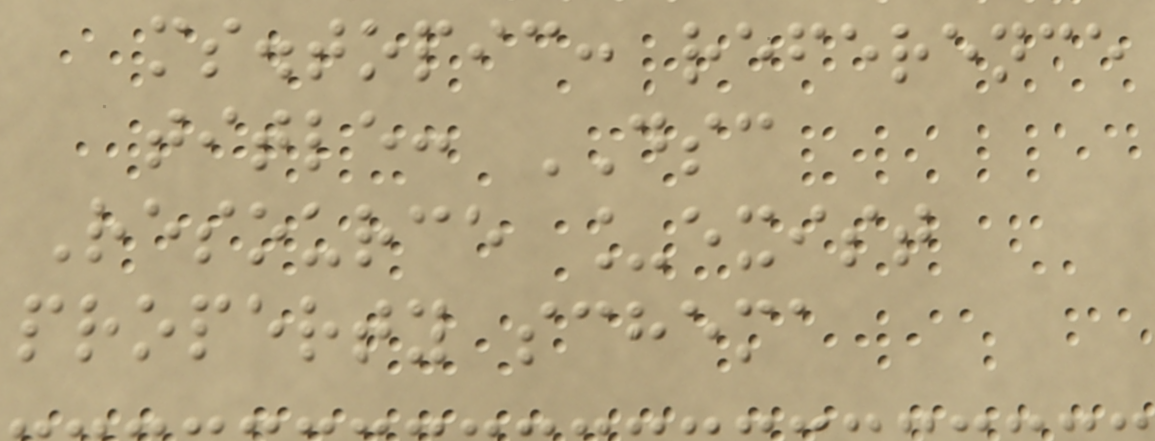ms.topic: reference
title: DSC
Resource _exist
property schema
